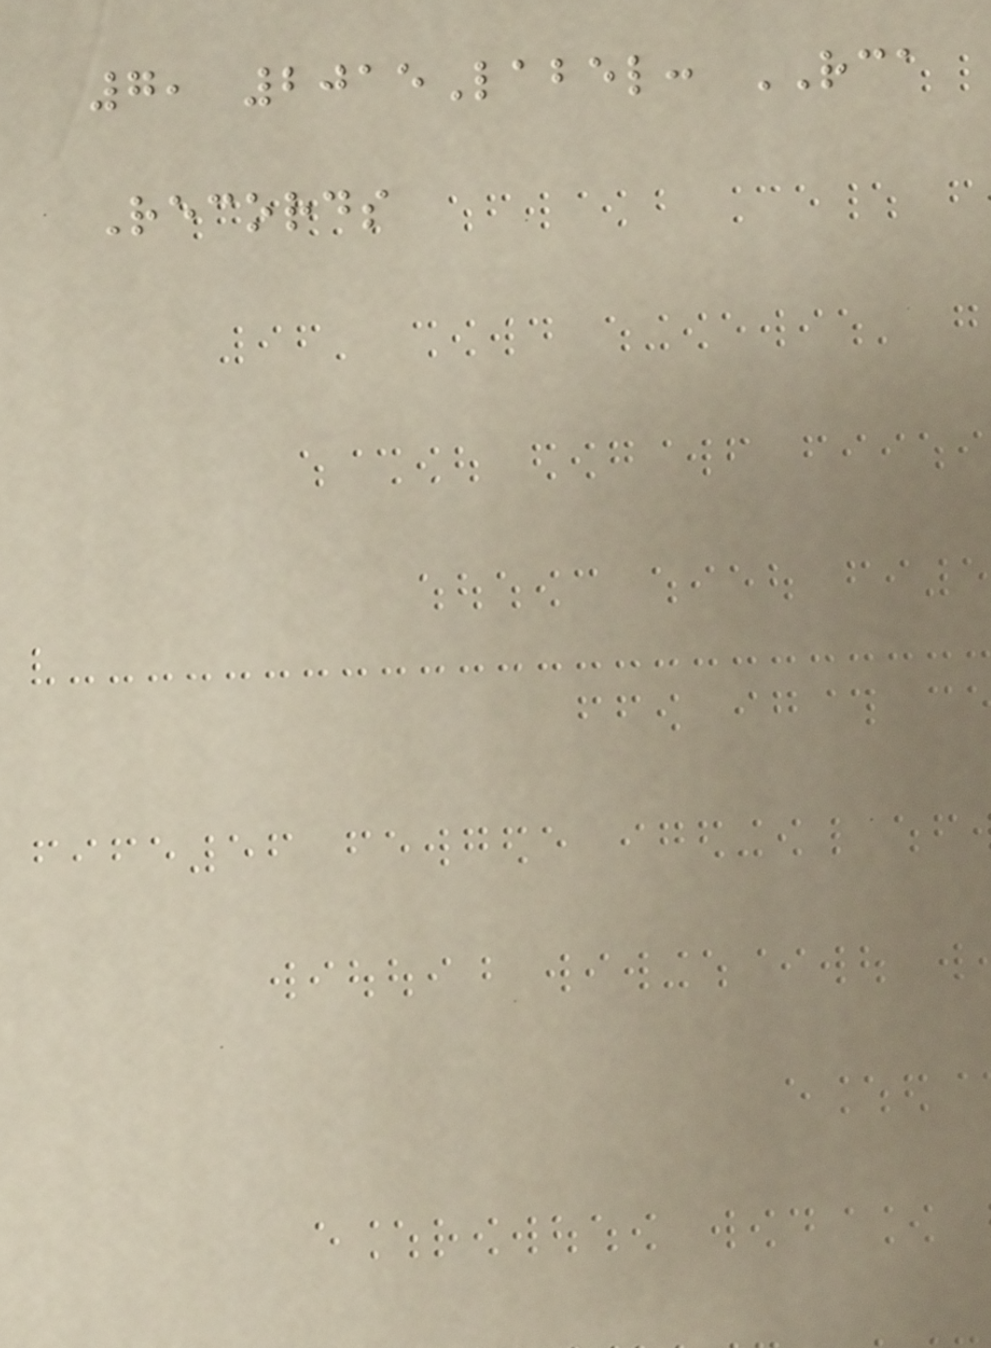7, 2015Label: RCA
Records
